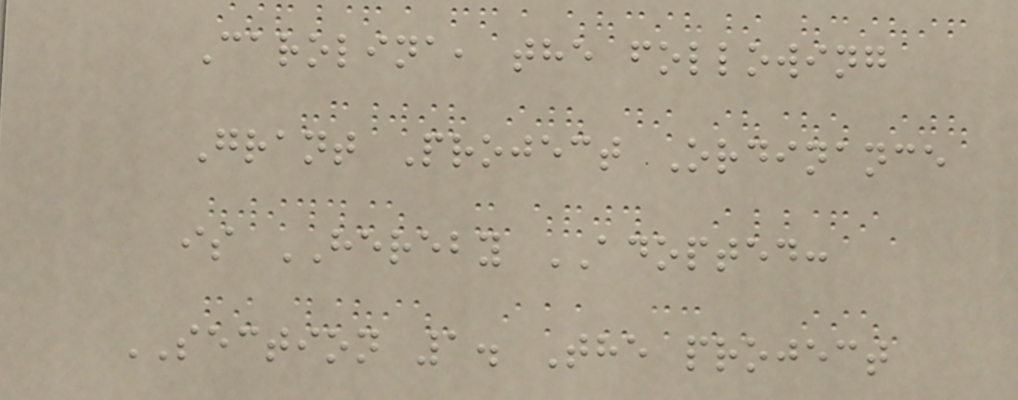Carolina, the following
Grant Project Ordinance
is HEREBY ADOPTED:
SECTION 1. The project
